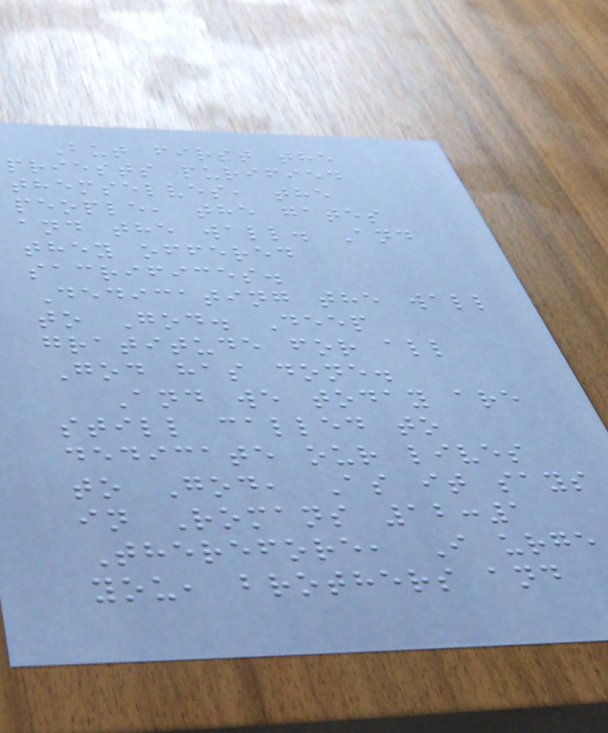But first the
priests purified
themselves, the
people, the gates
and the wall. And
they offered
sacrifices.
Dedicating the wall
to God. Deep
gratitude for all
God has done.
And we today are
still called to
dedicate our lives
to God, As it says
in Romans 12:1
Therefore, I urge
you, brothers and
